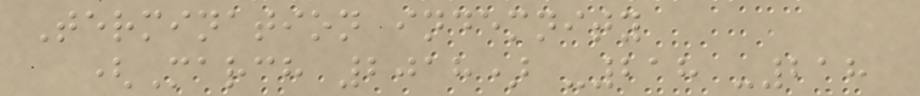Termination indemnity
(March 2018) -218 -218
